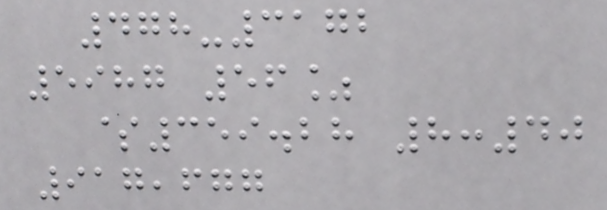478-3172
5987 56%
$359.28 8:40
917,677
